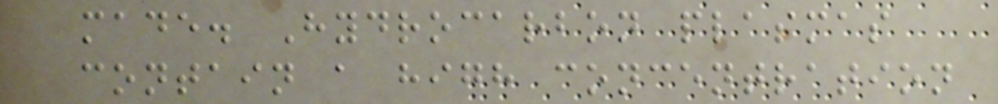made. Hydrocarbon plasmas
contain a high concentration
